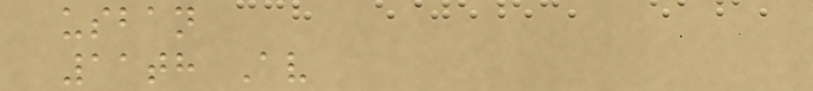usban
11th Av
